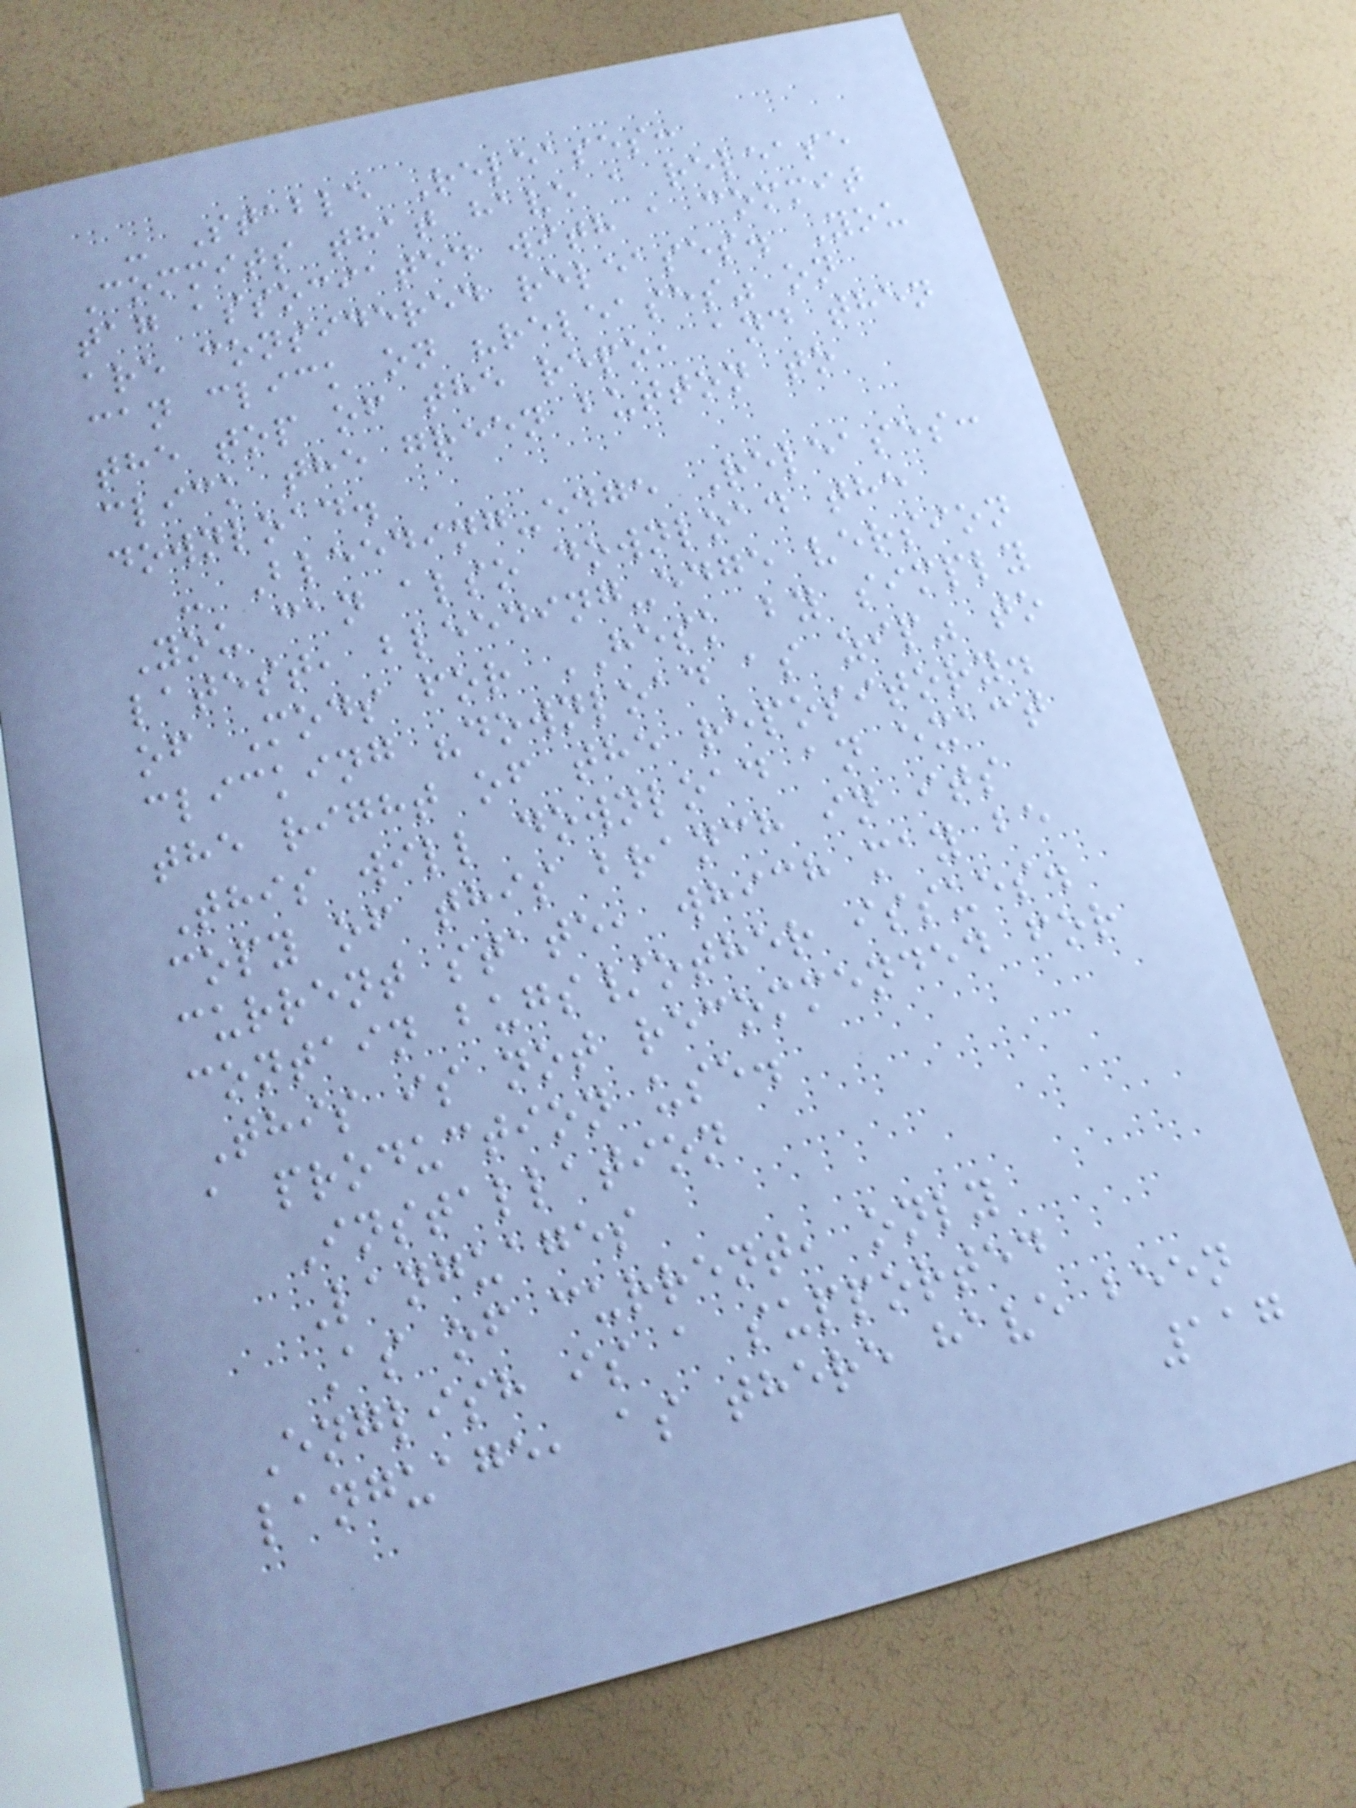- Stable Releases:
Commits that have a release
tag associated with a commit
are considered releases. You
can click on "releases" on
the top of the repo, and then
click the green button to
download.
- Bleeding-edge Releases:
You can also download the
latest, bleeding-edge version
of Mods for HESK by simply
clicking "download as zip" to
the right of the repository.
This will download an exact
copy of this branch in its
current state, which may be
contain bugs/other issues.
This is not recommended for
a production use.
Installation
Languages
As of current, only
English is a supported
language, as there have been
117
